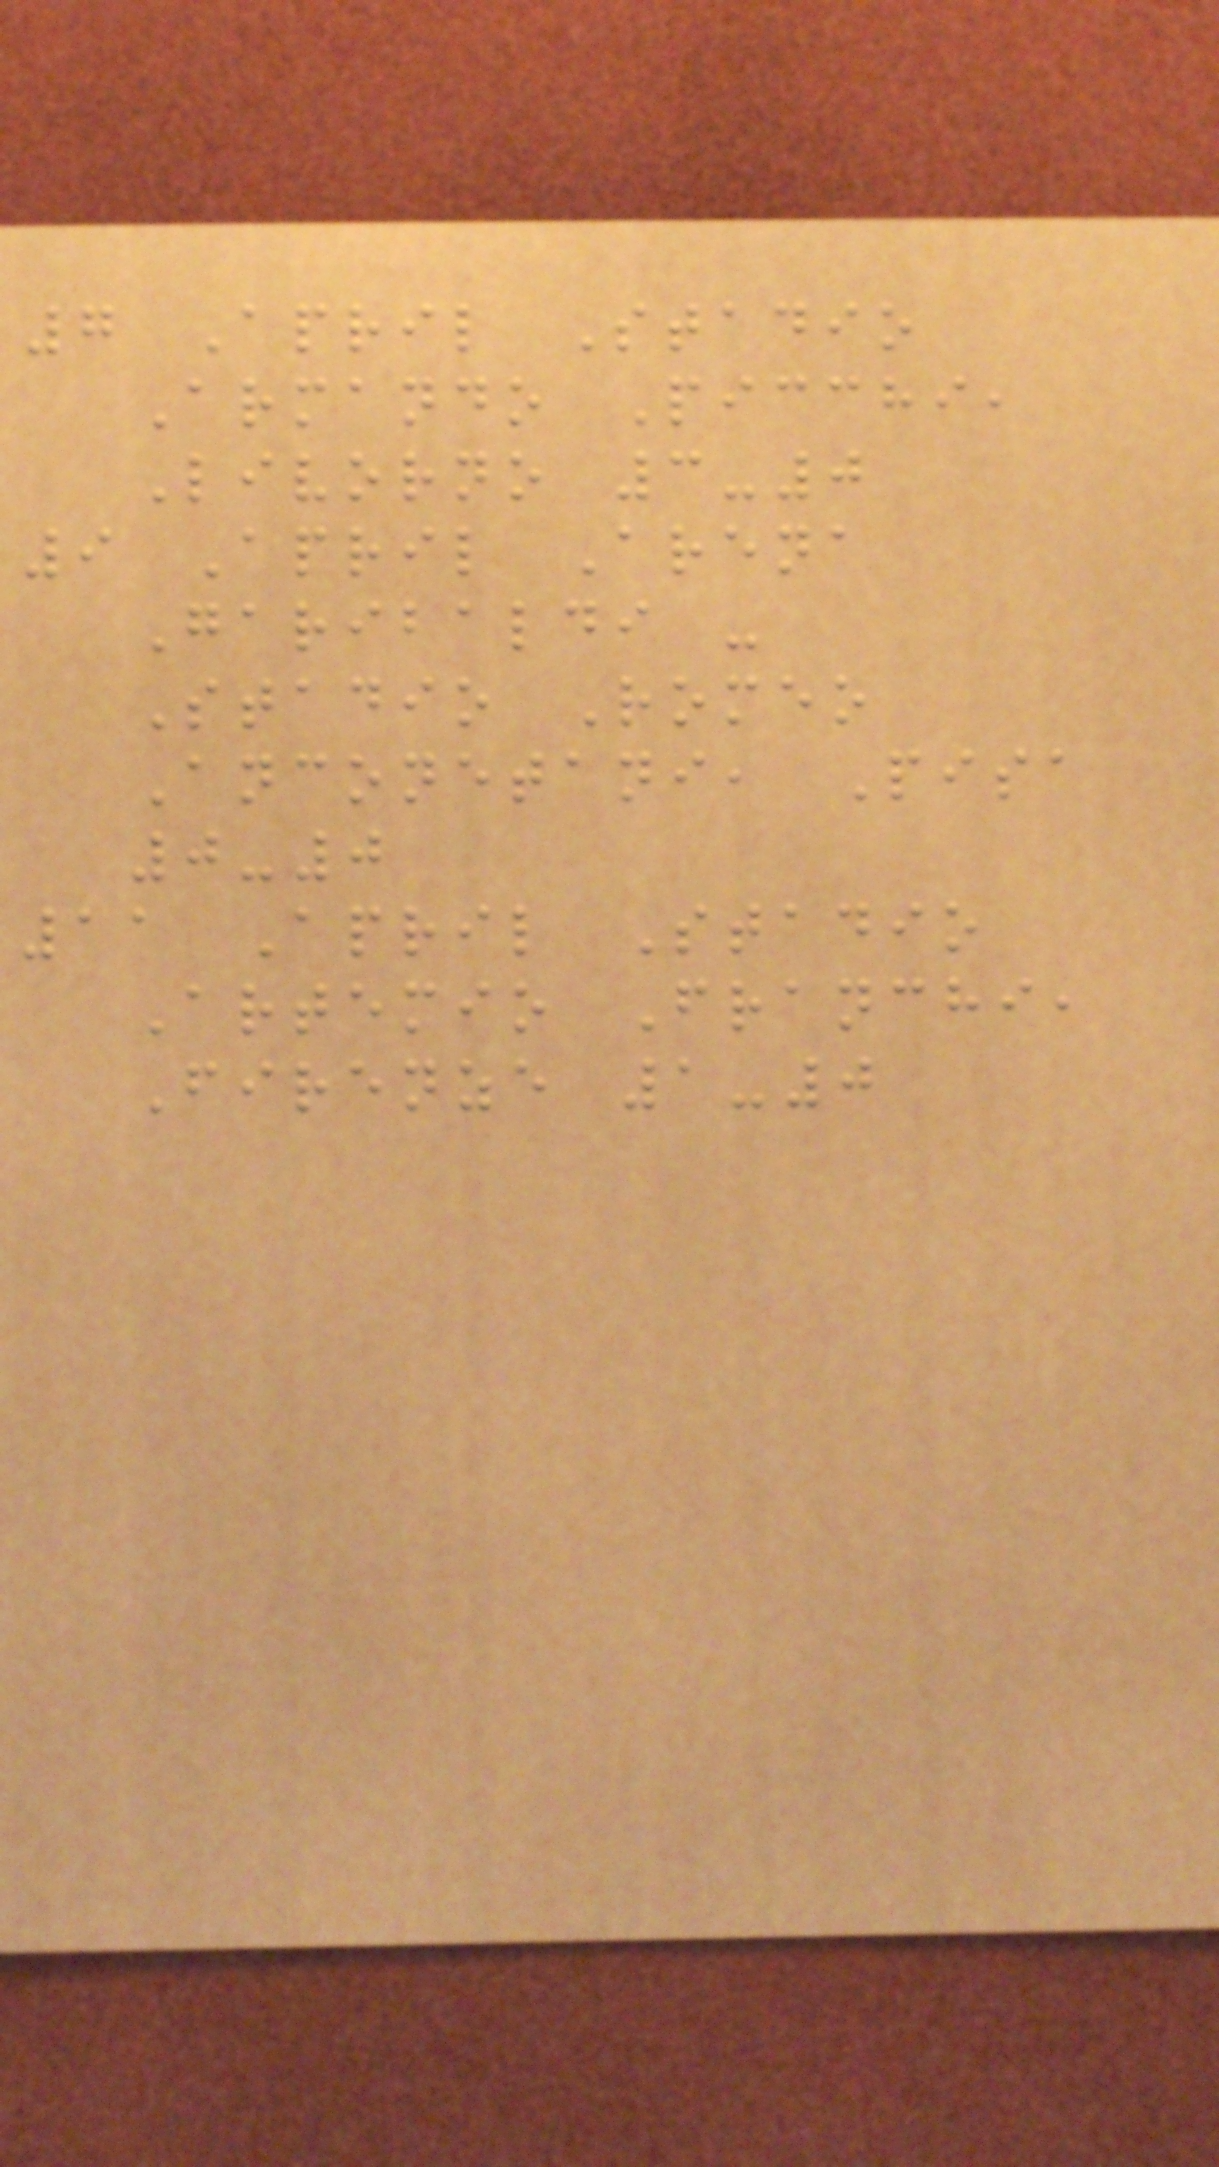7 April Stadio
Armando Picchi,
Livorno 3-0
9 April Arena
Garibaldi -
Stadio Romeo
Anconetani, Pisa
0-0
11 April Stadio
Artemio Franchi,
Firenze 1-0
